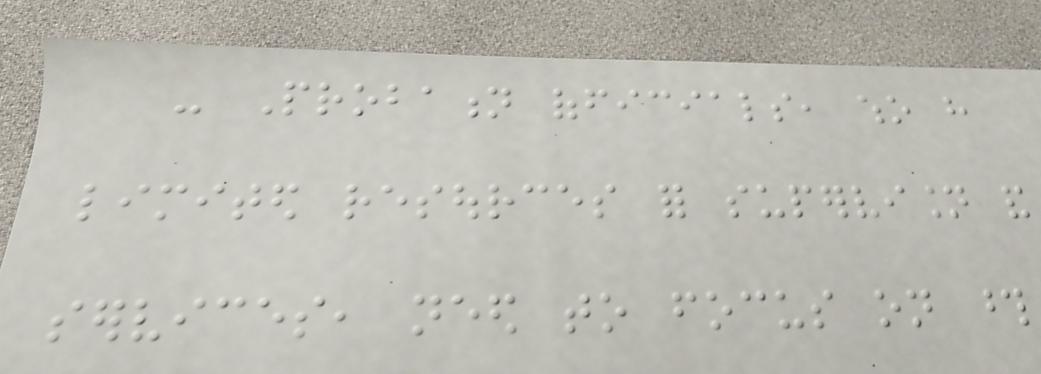- Probation officials, who have
limited resources for supervision and
services, need to focus on those
